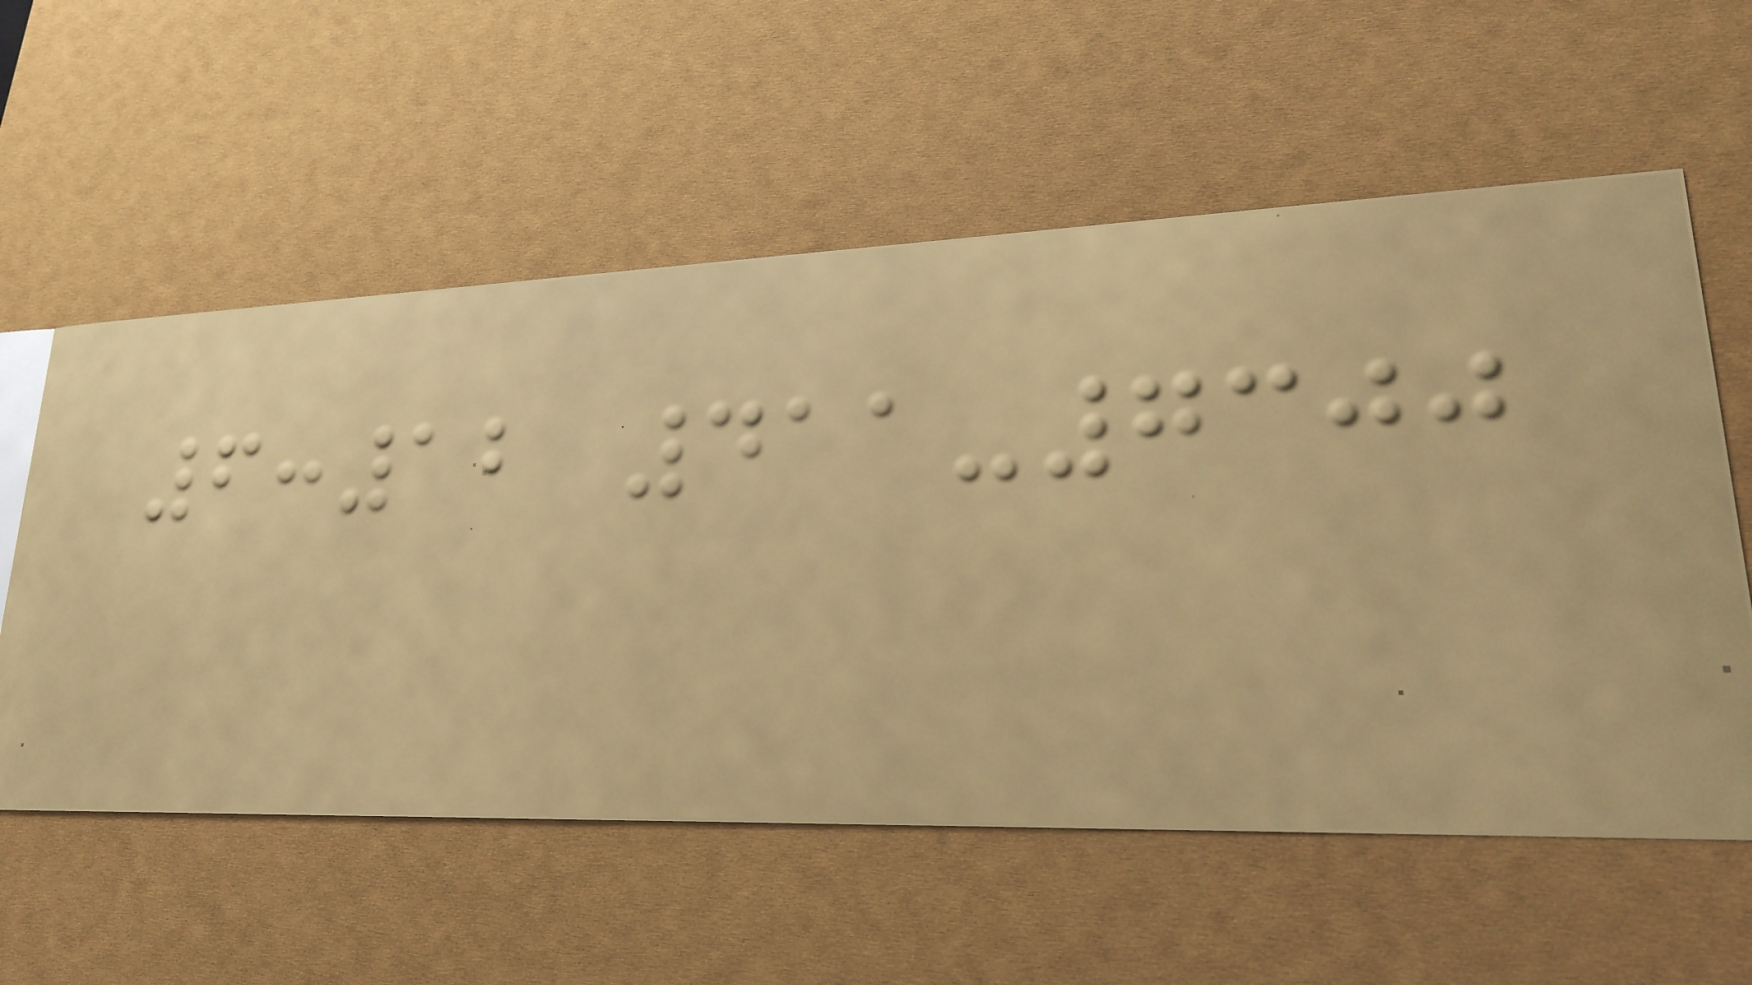6:12 411-7300
